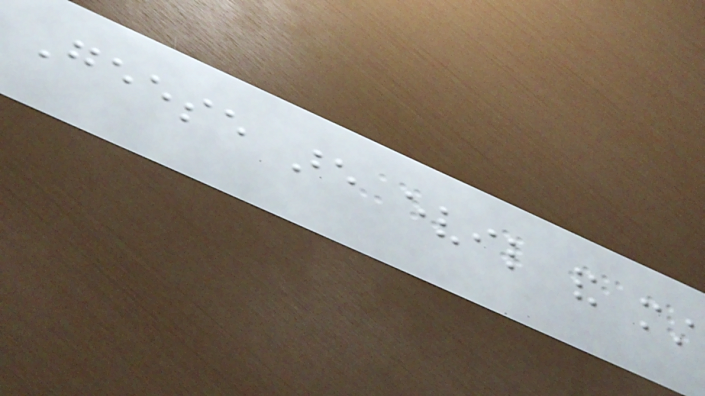Geese are evil and must
